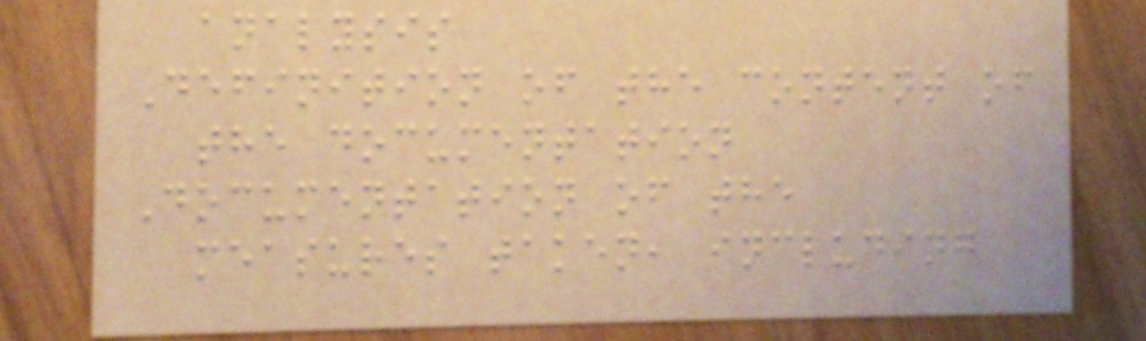analysis
Definition of the content of
the documentation
Documentation of the
measures taken, including
